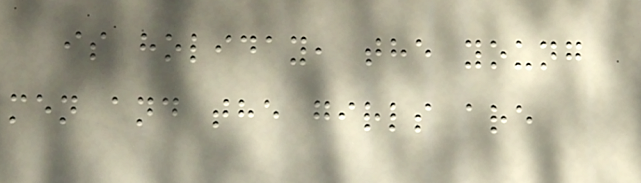is holiday, the young
men and the girls are
